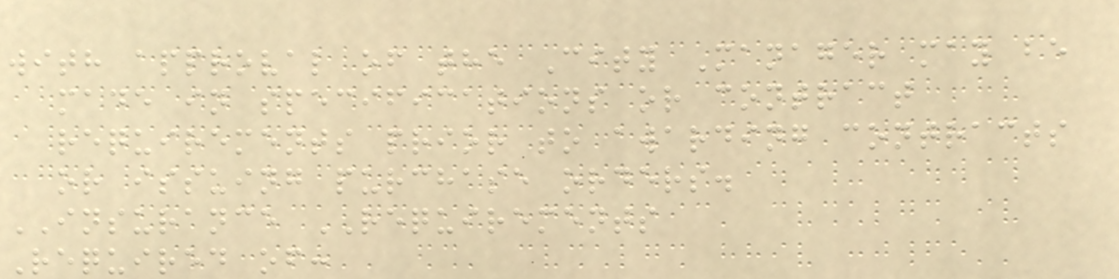with approval of the City Manager may be
made in specifications or contract
requirements prior to awarding contracts
or issuing purchase orders.
INSURANCE REQUIREMENTS
Required of:
